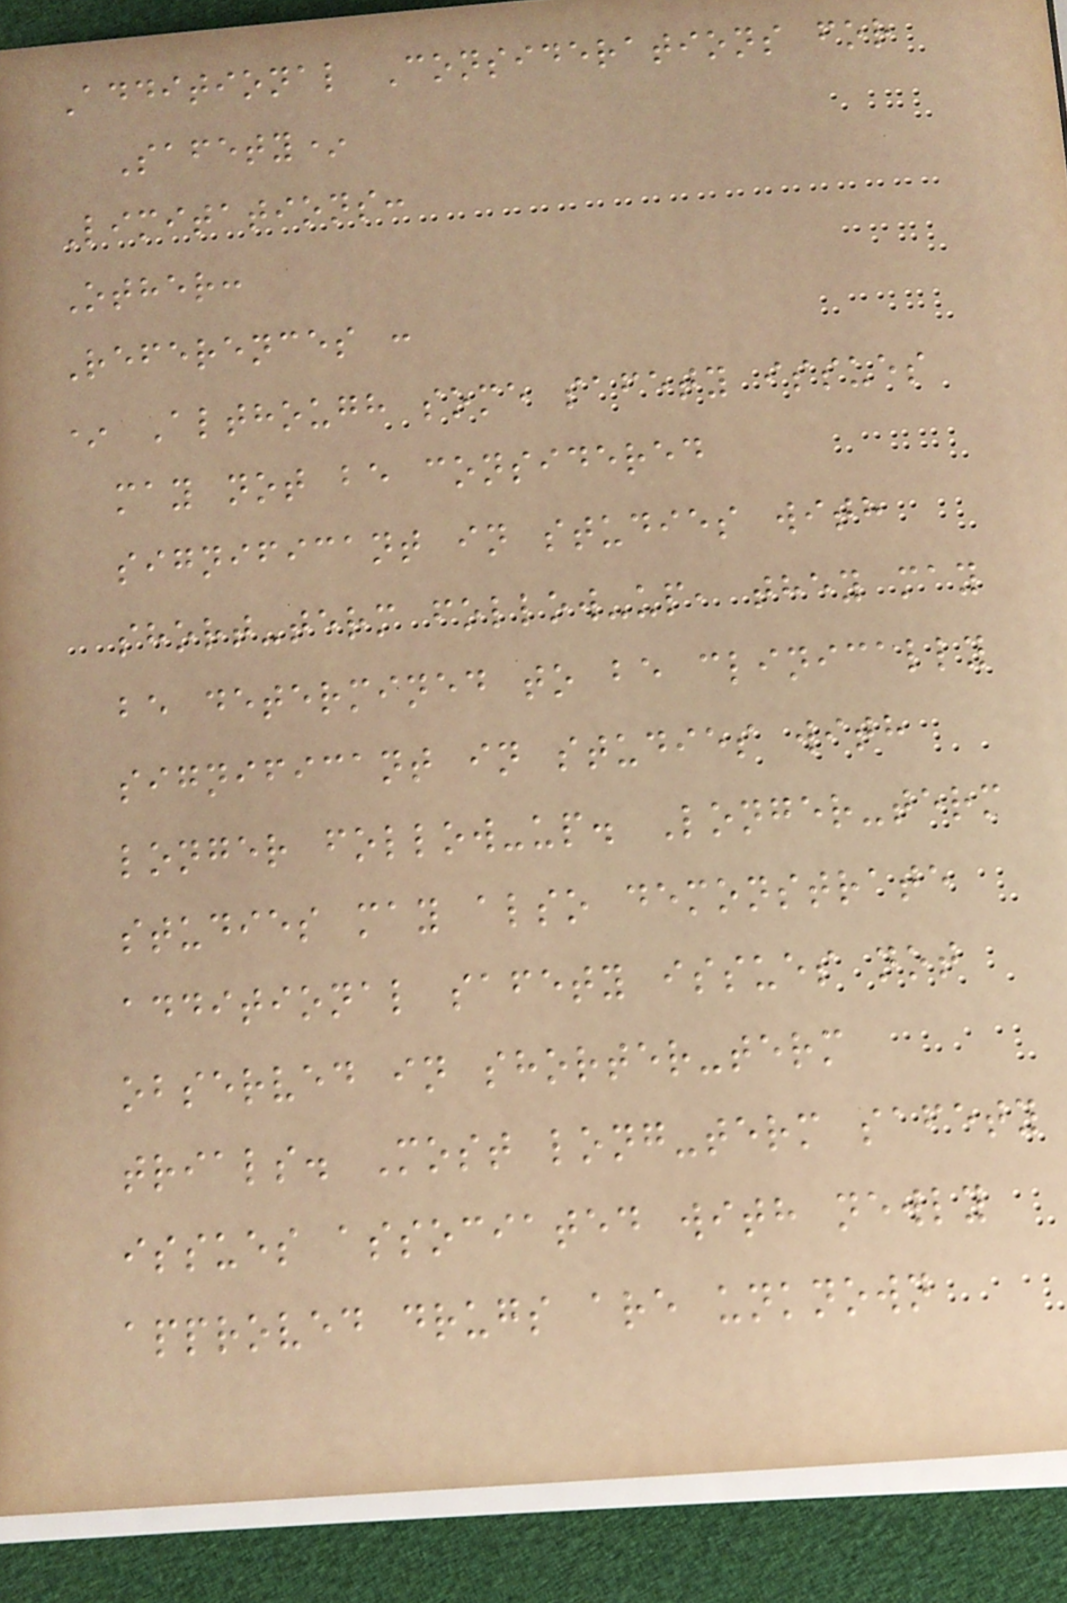Additional Considerations for
Safety*
Limitations:
Other:
References :
* Although some safety issues
may not be considered
significant in studies with
short-term follow-up, they may
be determined to be clinically
significant in studies with
longer follow-up. Longer-term
studies may also demonstrate
additional safety issues not
observed in shorter-term
trials. Most long-term safety
issues associated with newly
approved drugs are unknown
